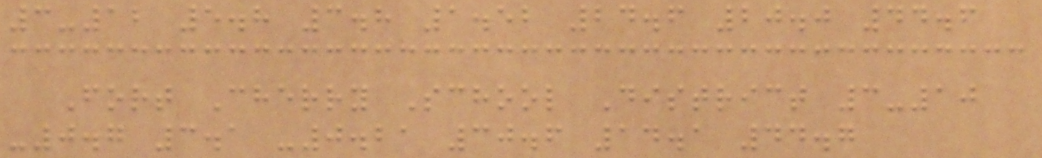3-12 5.8 3.8 1.52 24.6 20.0 44.6
Fort Cherry School District 3-10
-0.7 3.1 -0.21 30.6 14.1 44.7
